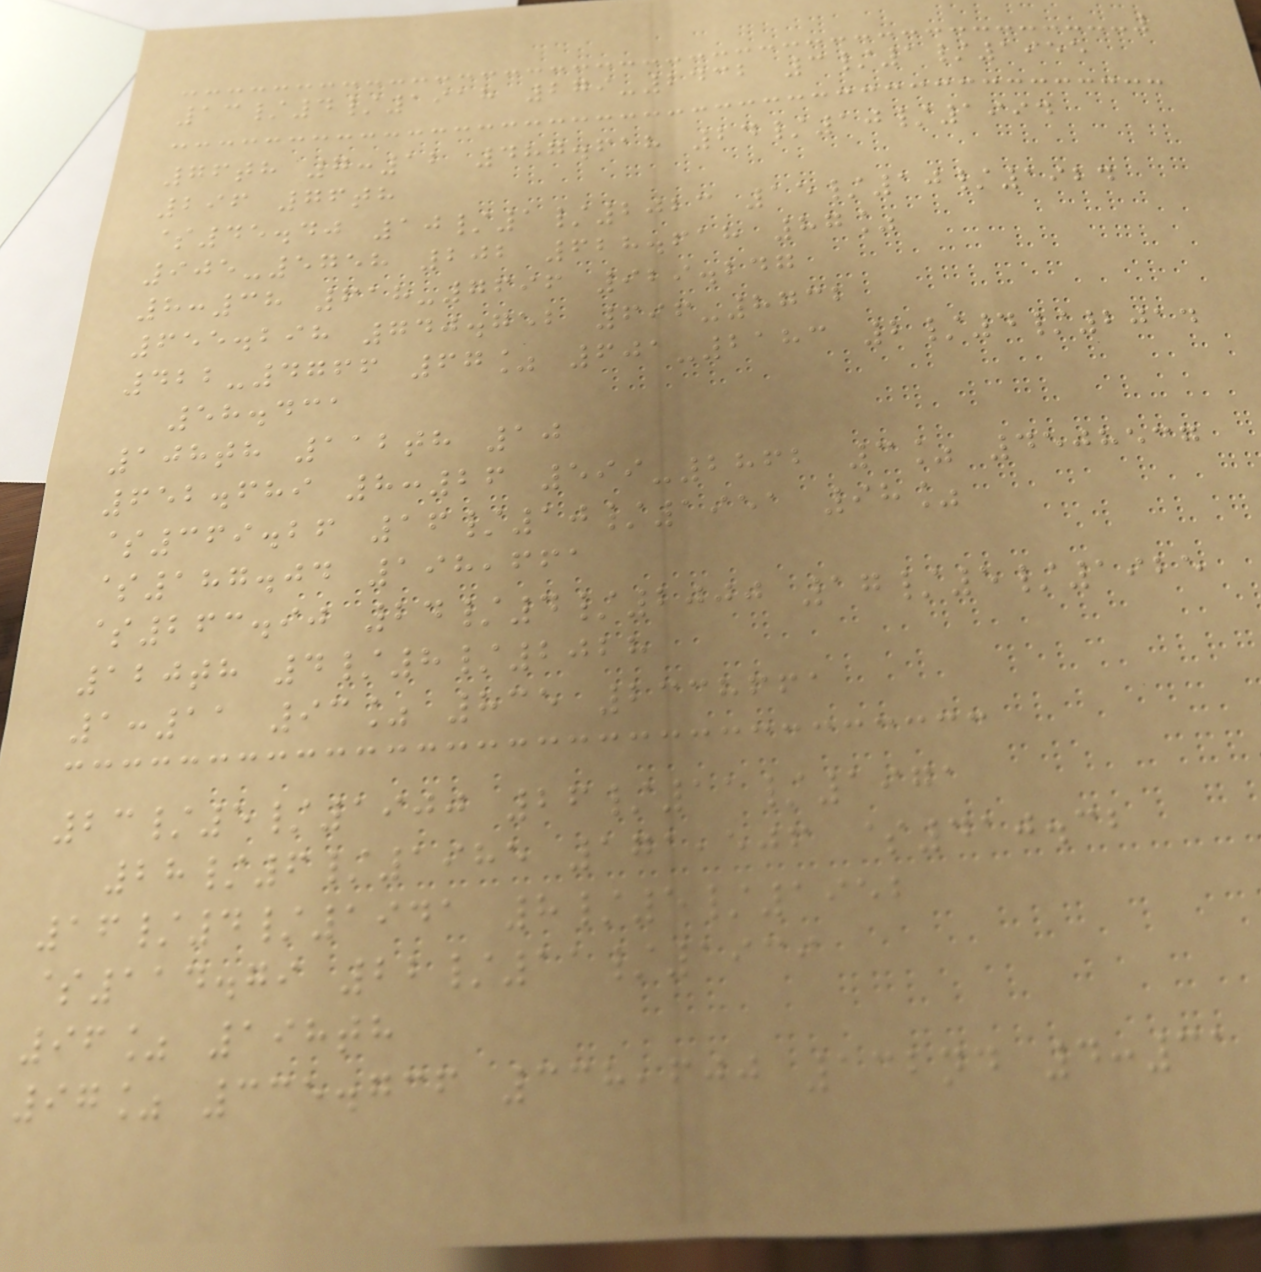13/4/1918 279-2432 3/1/1955
76th 7:12 487.618 24/10/1994
296 76th
$45.40 10/1/2023 15/10/1924
905-5758 202 628.618 87%
8:38 618-7696 929.247
655.298 740.752 696-8732
422-4766 67% 601-2183 2/4/2014
58.431
108th 112th 10
652.689 8:26 599-2862 3% 4508537
$369.26 16/10/1951 98%
$187.04 198,661
$263.90 24/4/2000 17/5/1925
120th 4/8/2028
1:11 93% 835 2338661
23/5/1900 26/11/1971
28/6/1985 171,506 $410.32
16/4/1941 8/5/1952
$114.79 22/11/1939
96% 198th
97% 335.736 338,600 132nd 4:31
